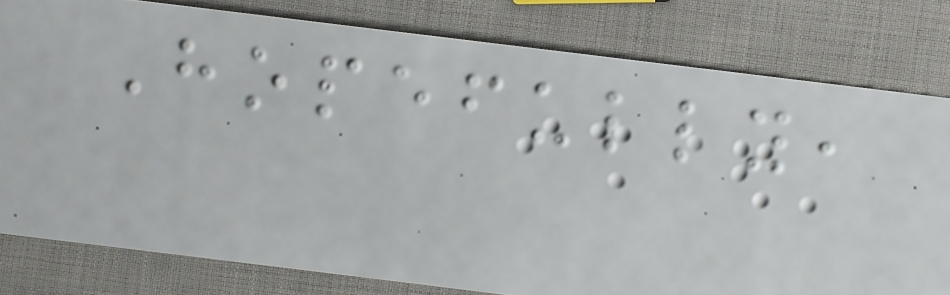Hopefully,
